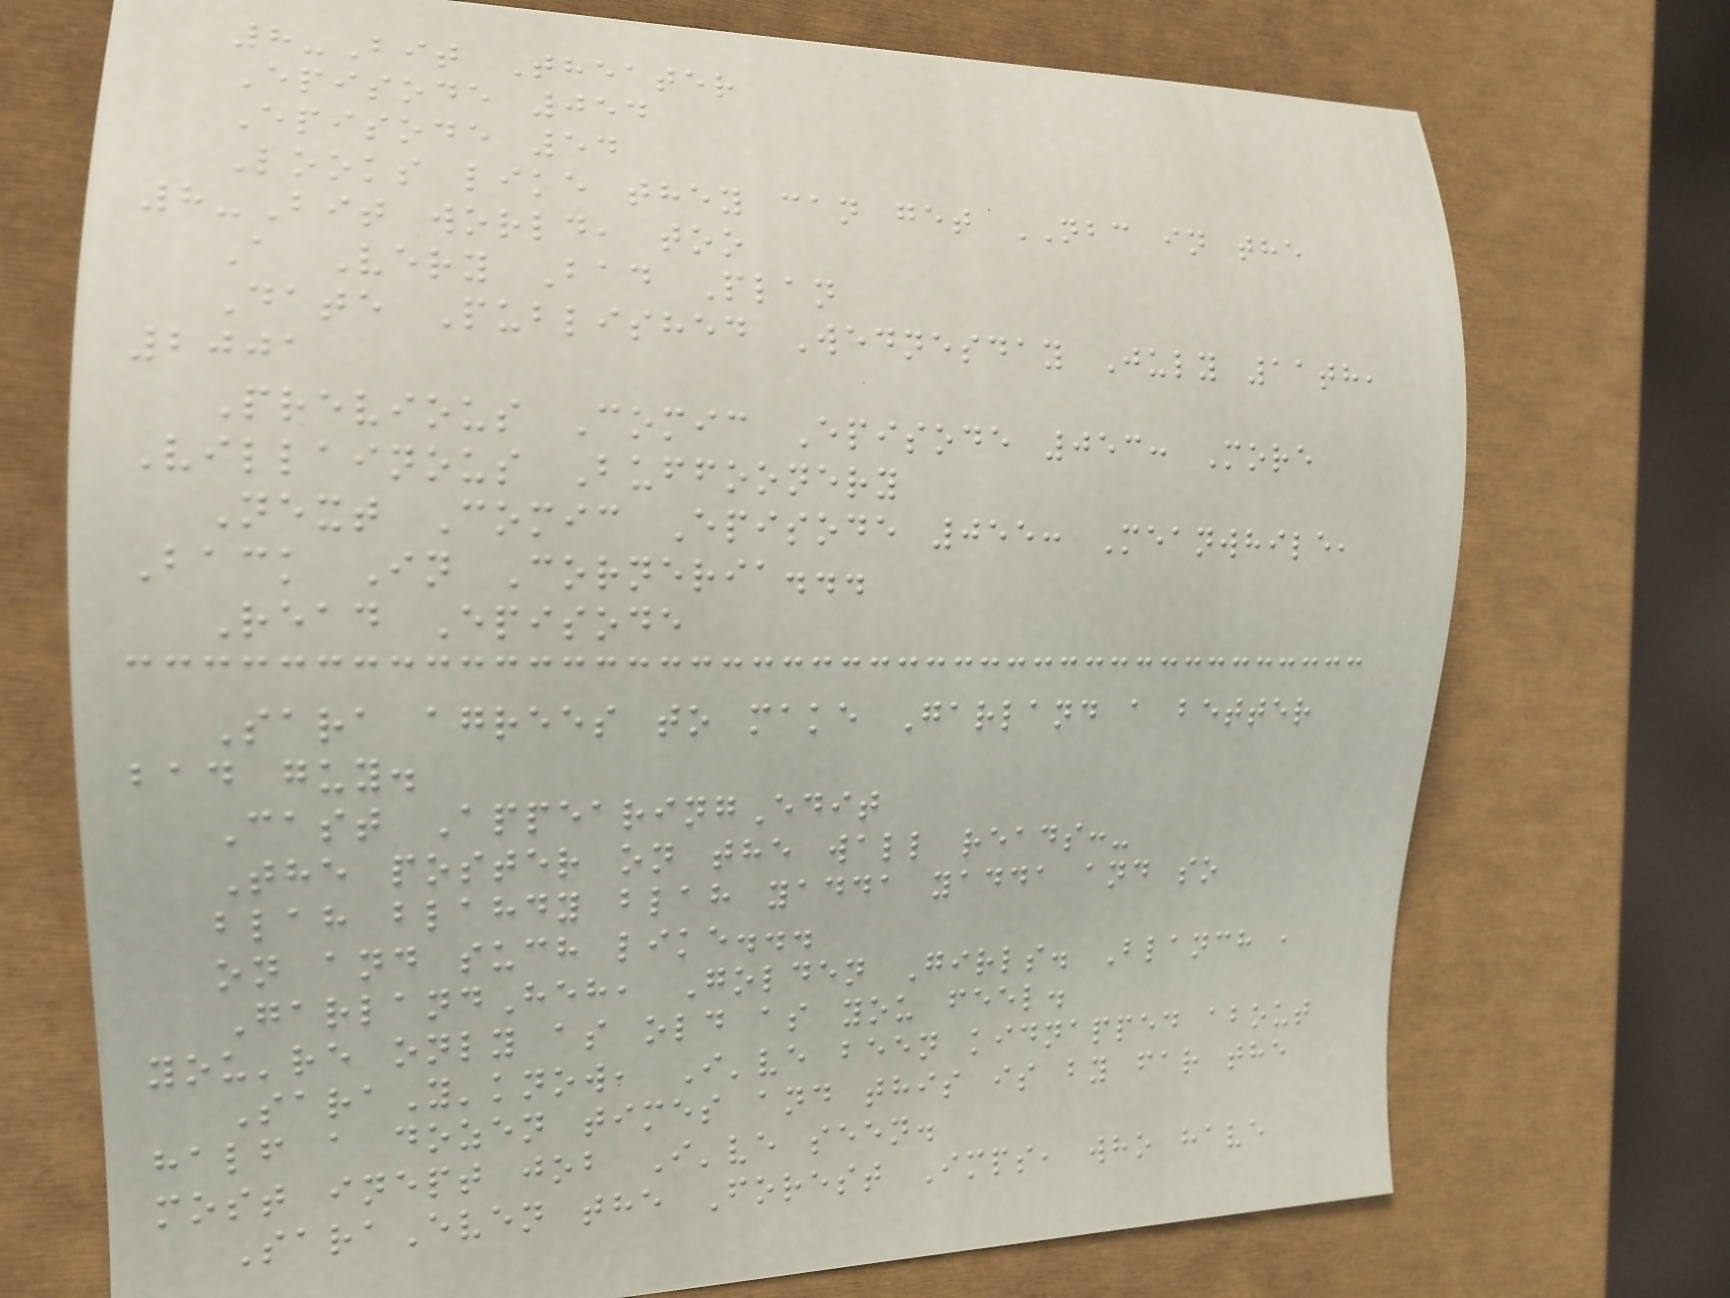8-Bit Theater
Episode 054
Episode 54
Looks like they can get NBC in the
8-Bit world, too
A Very Bad Plan
Date Published Wednesday July 11th,
2001
Previous Comic Episode 053: More
Villainous Buffoonery
Next Comic Episode 055: Meanwhile,
Back In Corneria...
Read Episode
Sara agrees to make Garland a better
bad guy.
Cast AppearingEdit
The poster on the wall reads:-
blah blahdy blah yadda yadda and so
on and such like...
GarlandHeh, Golden Girls. Blanch ,
you're only as old as you feel.
SaraY'know, I've been kidnapped about
half a dozen times and this is by far the
most inept job I've seen.
SaraEven the Forest Imps, who have
